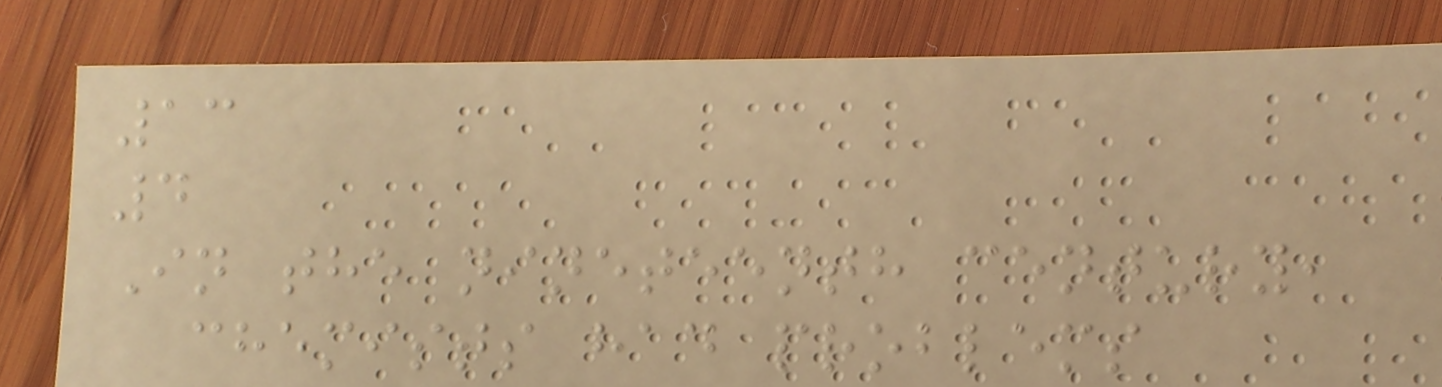13
4
In the nineteenth century,
chemists had problems
